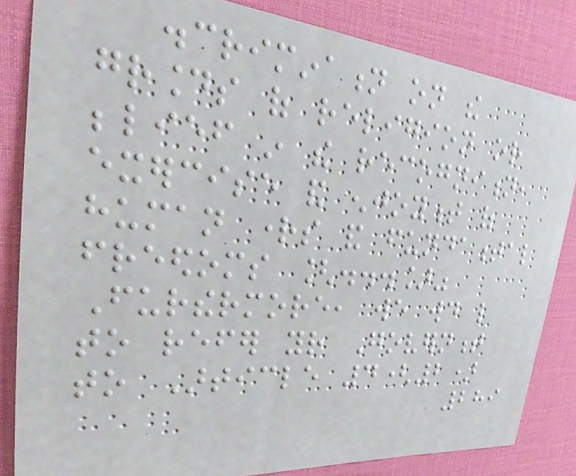discrimination on the
grounds of religion or
belief in the recognition,
exercise and enjoyment of
human rights and fundamental
freedoms [...]"
Furthermore, we would like
to refer your Government
to Article 4(2)
289
